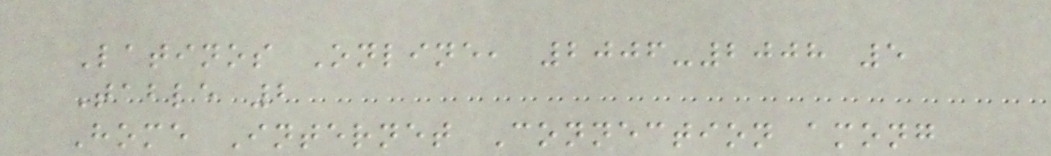Latinos Online, 2006-2008 5
Table 2
Home Internet Connection among
